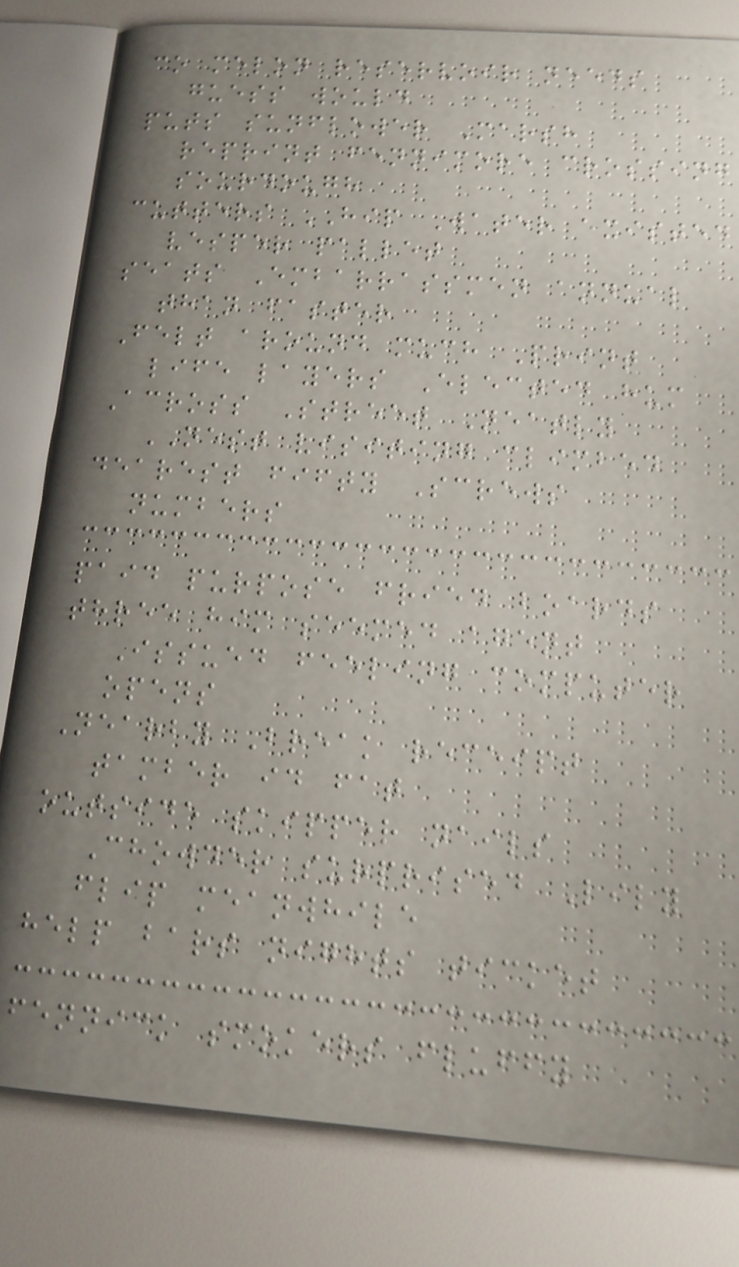co melon reservoir needs
guess would
puts sunflower Marsh
reprint fennimore crossing
sourdough
cutters HIP Water existed
vesper pallet
seats Embarrassmen annual
than faster
Felt around much Print
life layers Elected hum
Across Street Neatly
NEST visiting climbed
dearest fifty Screws
numbers
paid purpose fried boards
three him seemed agent
Issued feeling computer
opens
Nearby Break receipt
tamber id fat
outside skipper nails
Chowder surprised Lily
flip meanwhile
help bars nights ticket
fennick smokers fluffy
